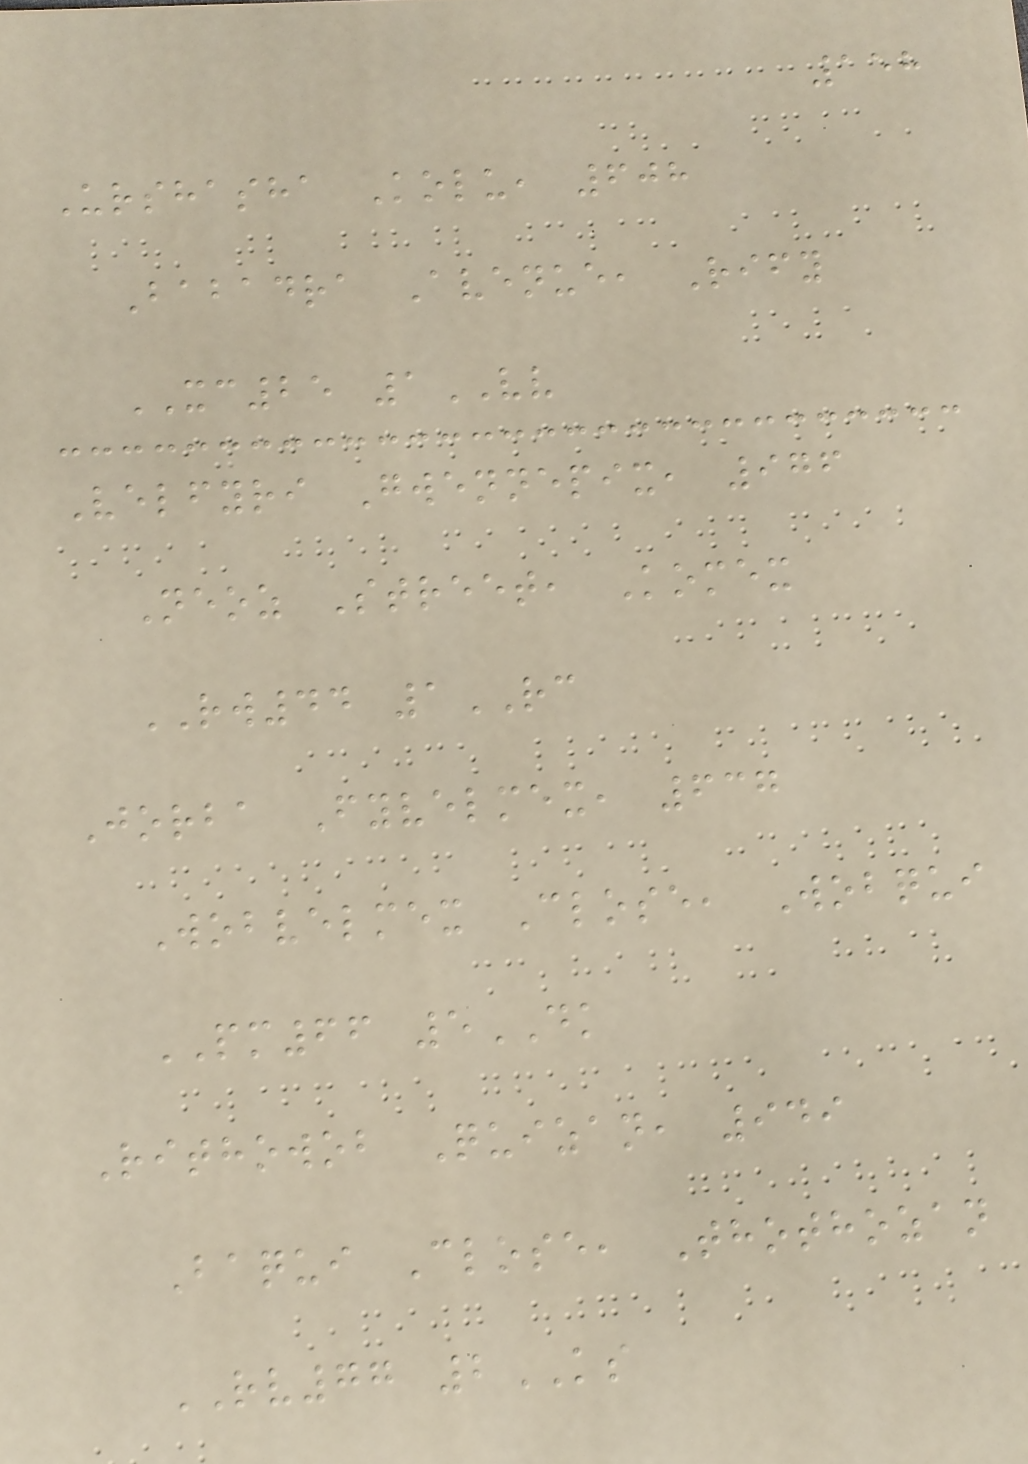158
Urshasha Kolu, 608
Babadra Avenue, Rify
XC25 1VV
Velfyri Gwennepix, 976
Neoz Street, Komex
RW44 1RC
Jorba Fyvelmex, 637
Wobvelmex Close, Wobqui
PM66 5DK
Rithowob Quizan, 949
Baqui Close, Thothozan
RV77 2KS
